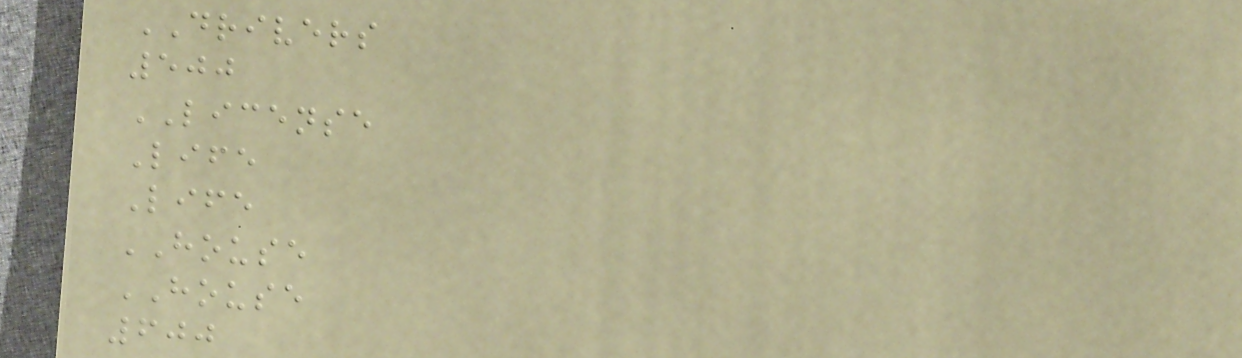DRIVERS
500
LICENSE
Life
Life
HOUSE
HOUSE
600
